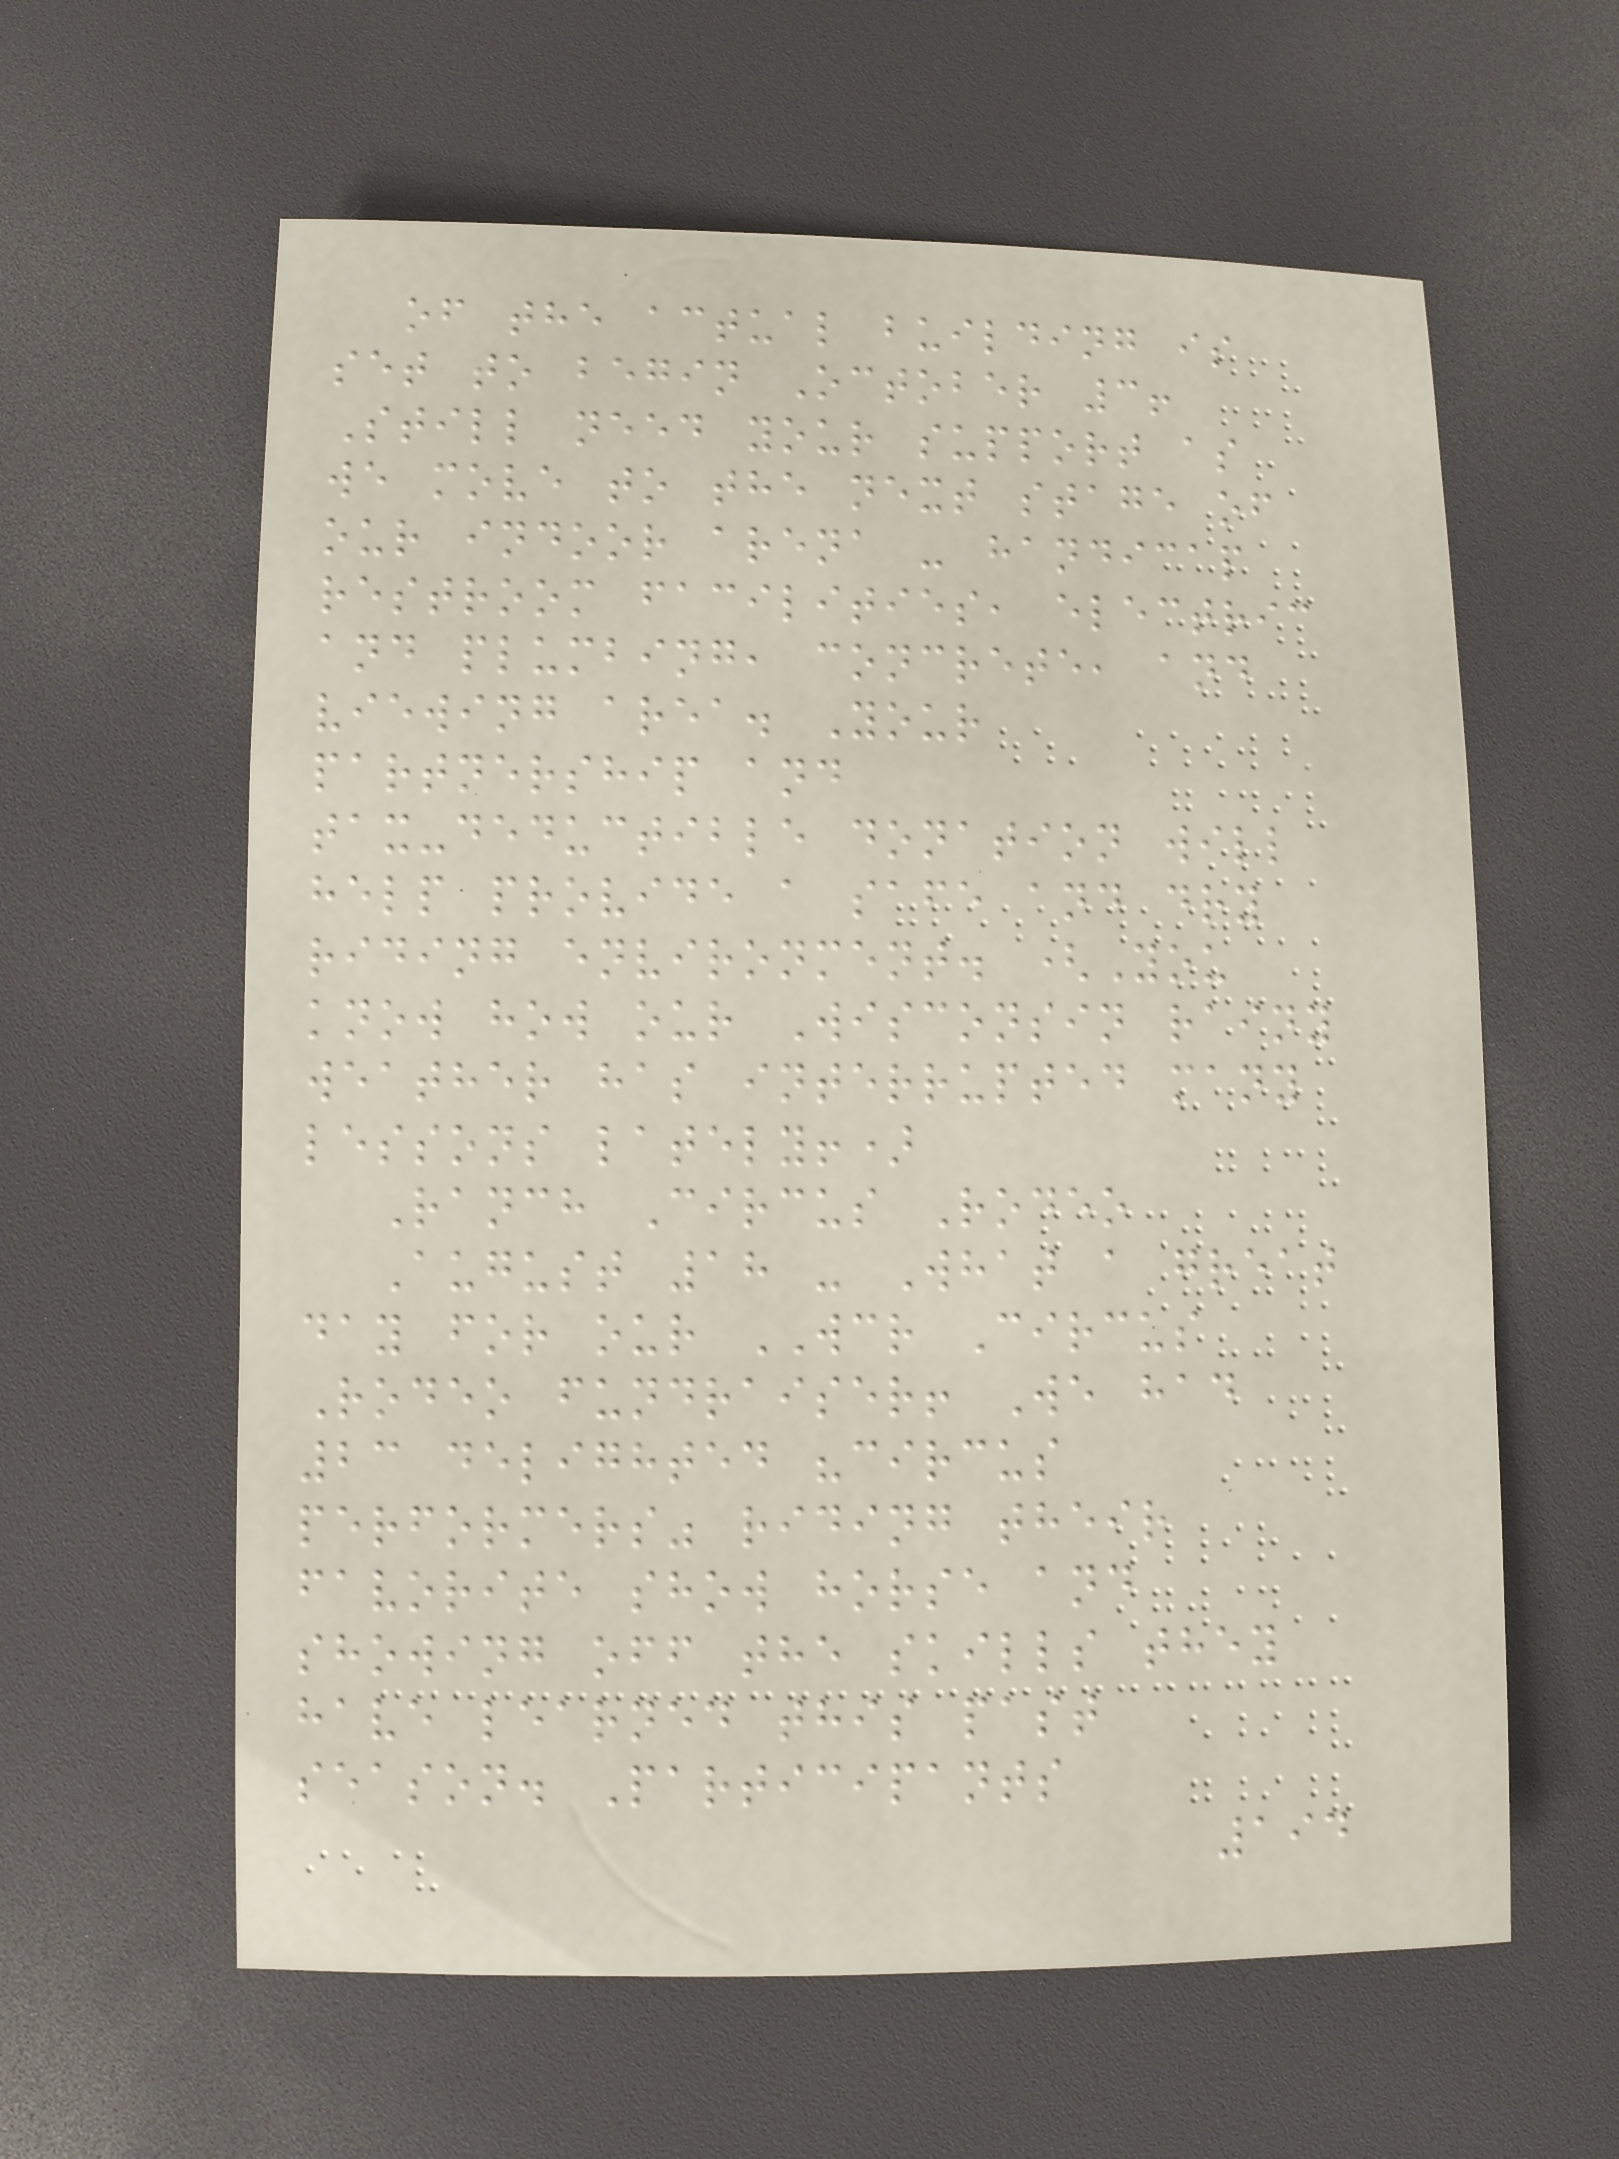of the actual building is
set to begin October 3!
Still need your support as
we move to the next stage of
our indoor arena - handicap
restroom facilities, electric
and plumbing, concrete, and
viewing area. Your
partnership and
tax-deductible donation will
help provide a safe and dry
riding environment. (You
know how our Wisconsin rainy
weather has interrupted many
lessons lately!)
Ranch Circus Rodeo
August 18 - What a great
day for our WCR Circus
Rodeo fundraiser! We had
23 delighted "circus
performers" riding their
favorite show horse and
showing off the skills they
have learned this past
season. Participants
194
